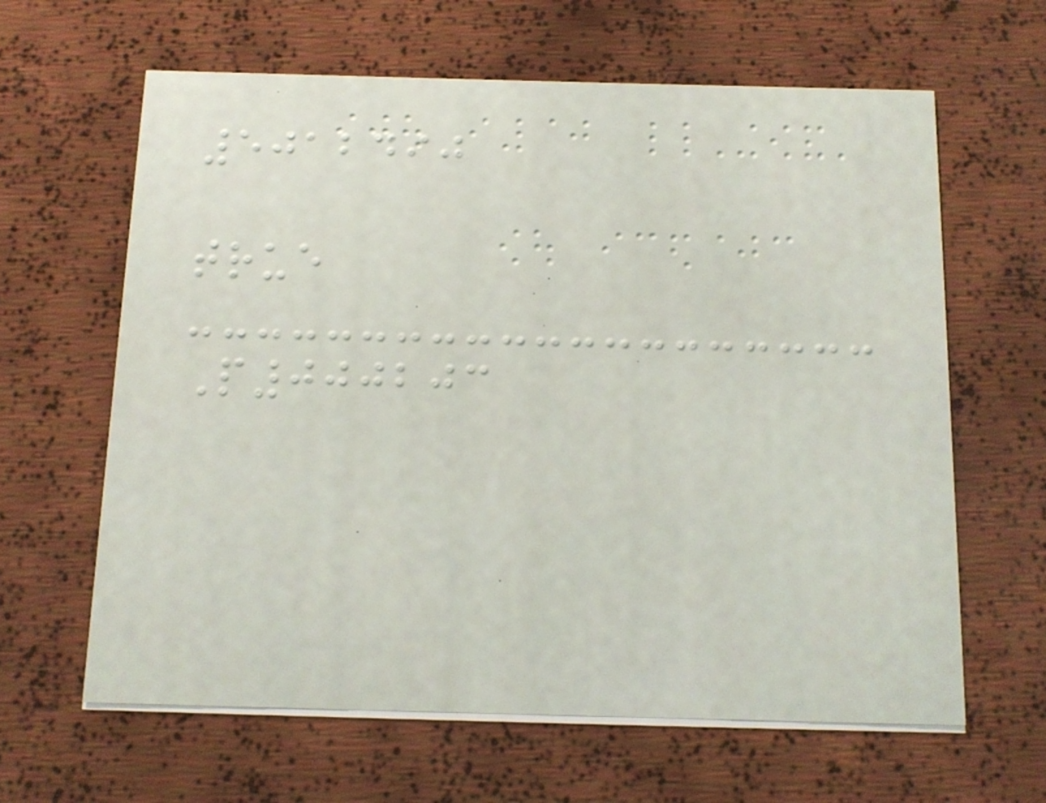5012490
true
P000203
